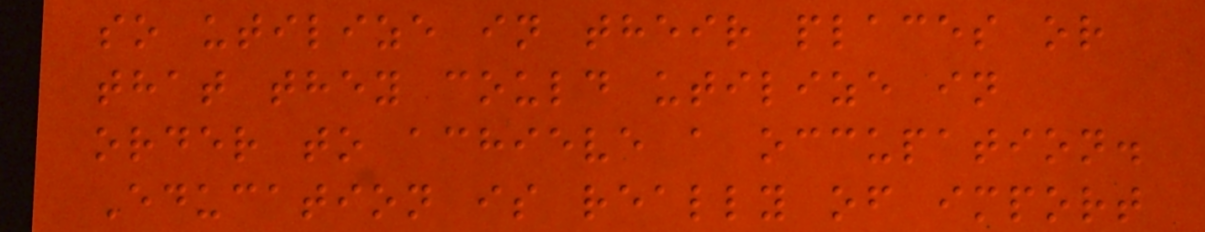so utilize in their places or
that they could utilize in
order to achieve a occupation.
Education is really of import
